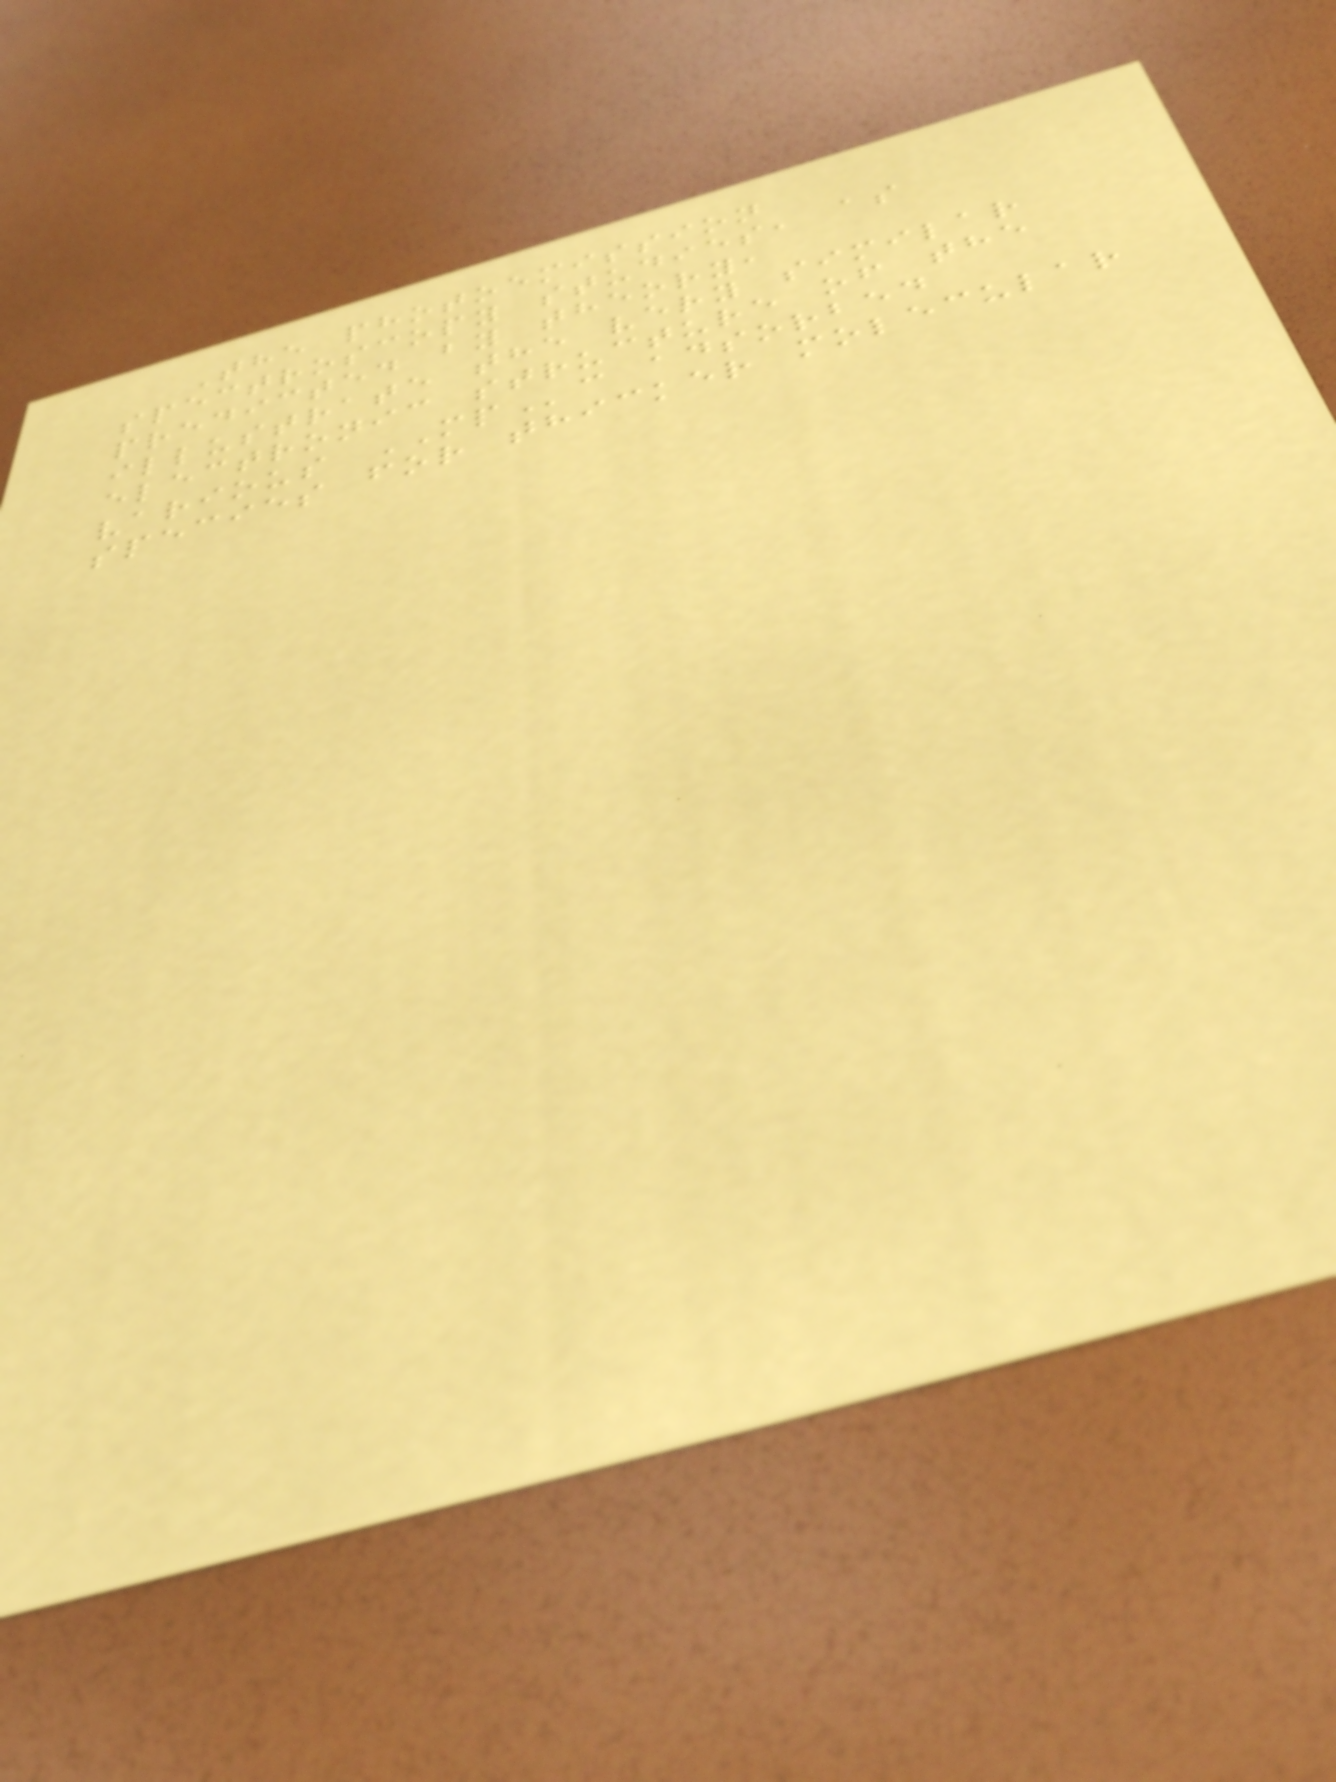The photoemission
spectroscopy studies, as
predicted by theory,
illustrate the very similar
electronic structure of the
various MPc adsorbed
species for thicker molecular
